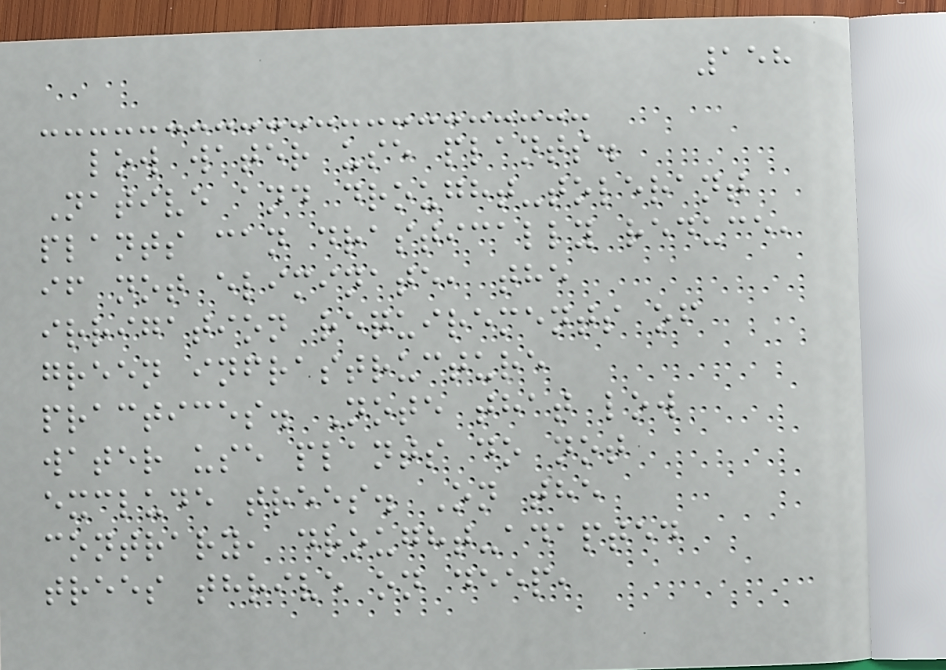158
low water use plants.
Native and drought-tolerant
plants can drastically reduce,
if not eliminate, the
irrigation requirements of
green infrastructure
practices. Note that low
water use plants do not
exclude trees. On the
contrary, drought-adapted
trees thrive on deep,
